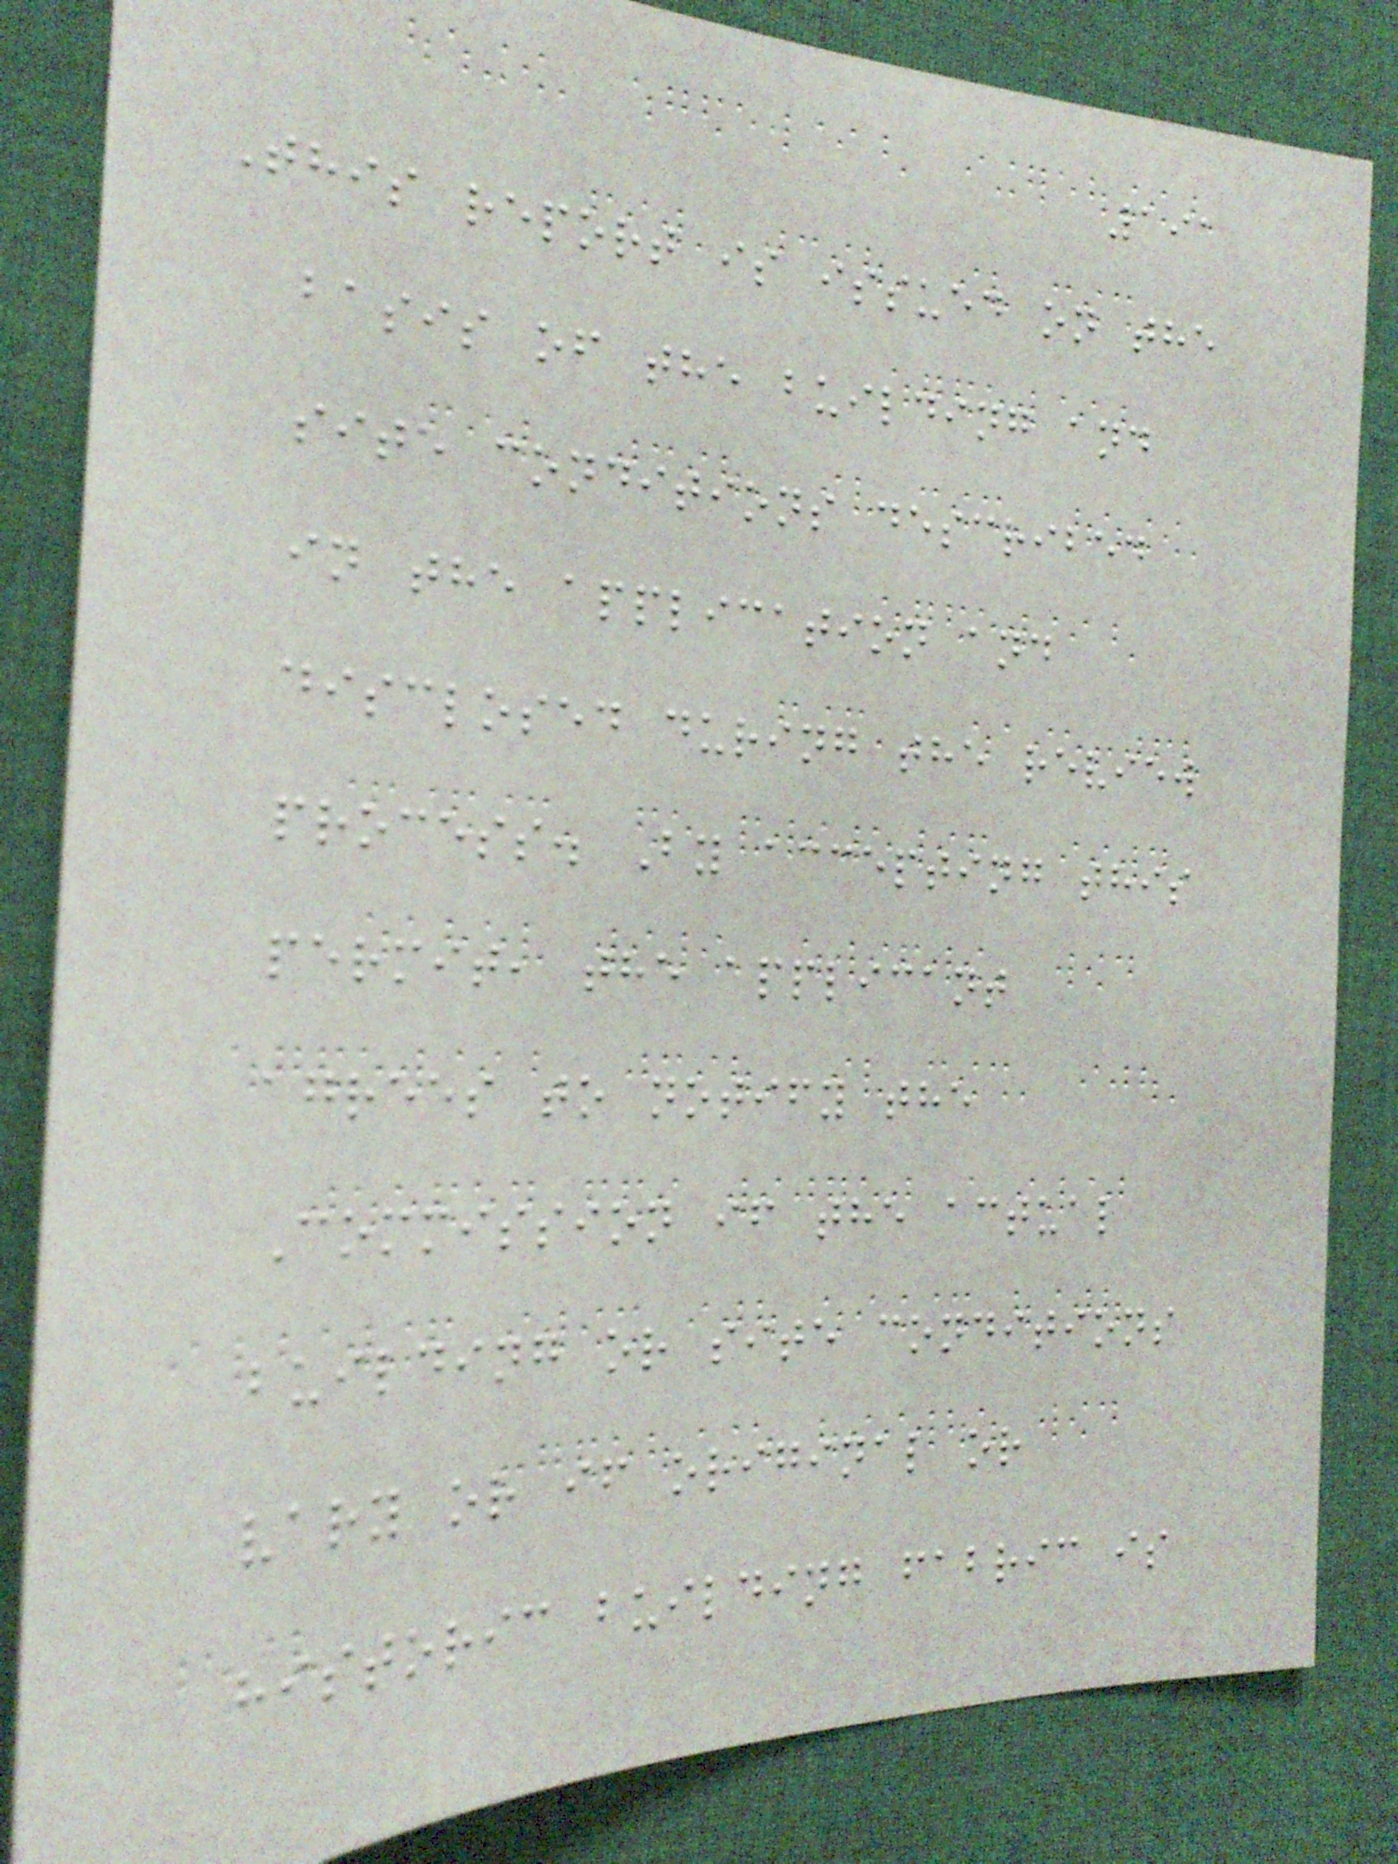191
This report is issued on the
basis of the building and
site conditions described
in the application and
disclosed during the review
process. By accepting this
permit, the applicant
agrees to notify the
Commission if the actual
building or site conditions
vary or if original or
historic building fabric is
